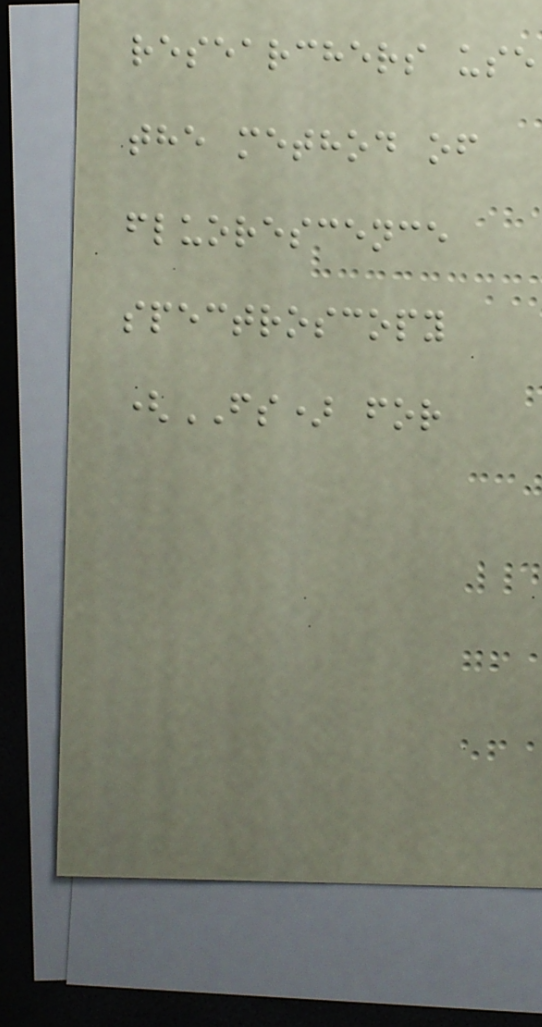researchers use
the method of
fluorescence
spectroscopy
(FS) for
